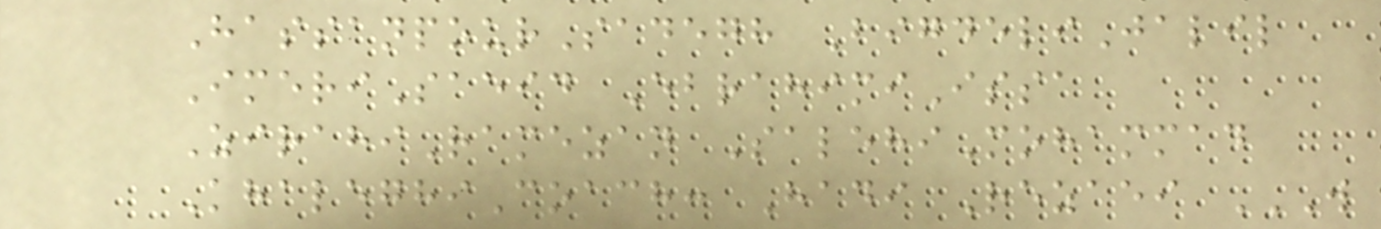HassanpourSadegh BigdeliJalil
ImeriSaeid EbrahimiIssa
ZirahiRamezan SalehiMohammad
KhaleghiCoach: Hadi Rezaei W
